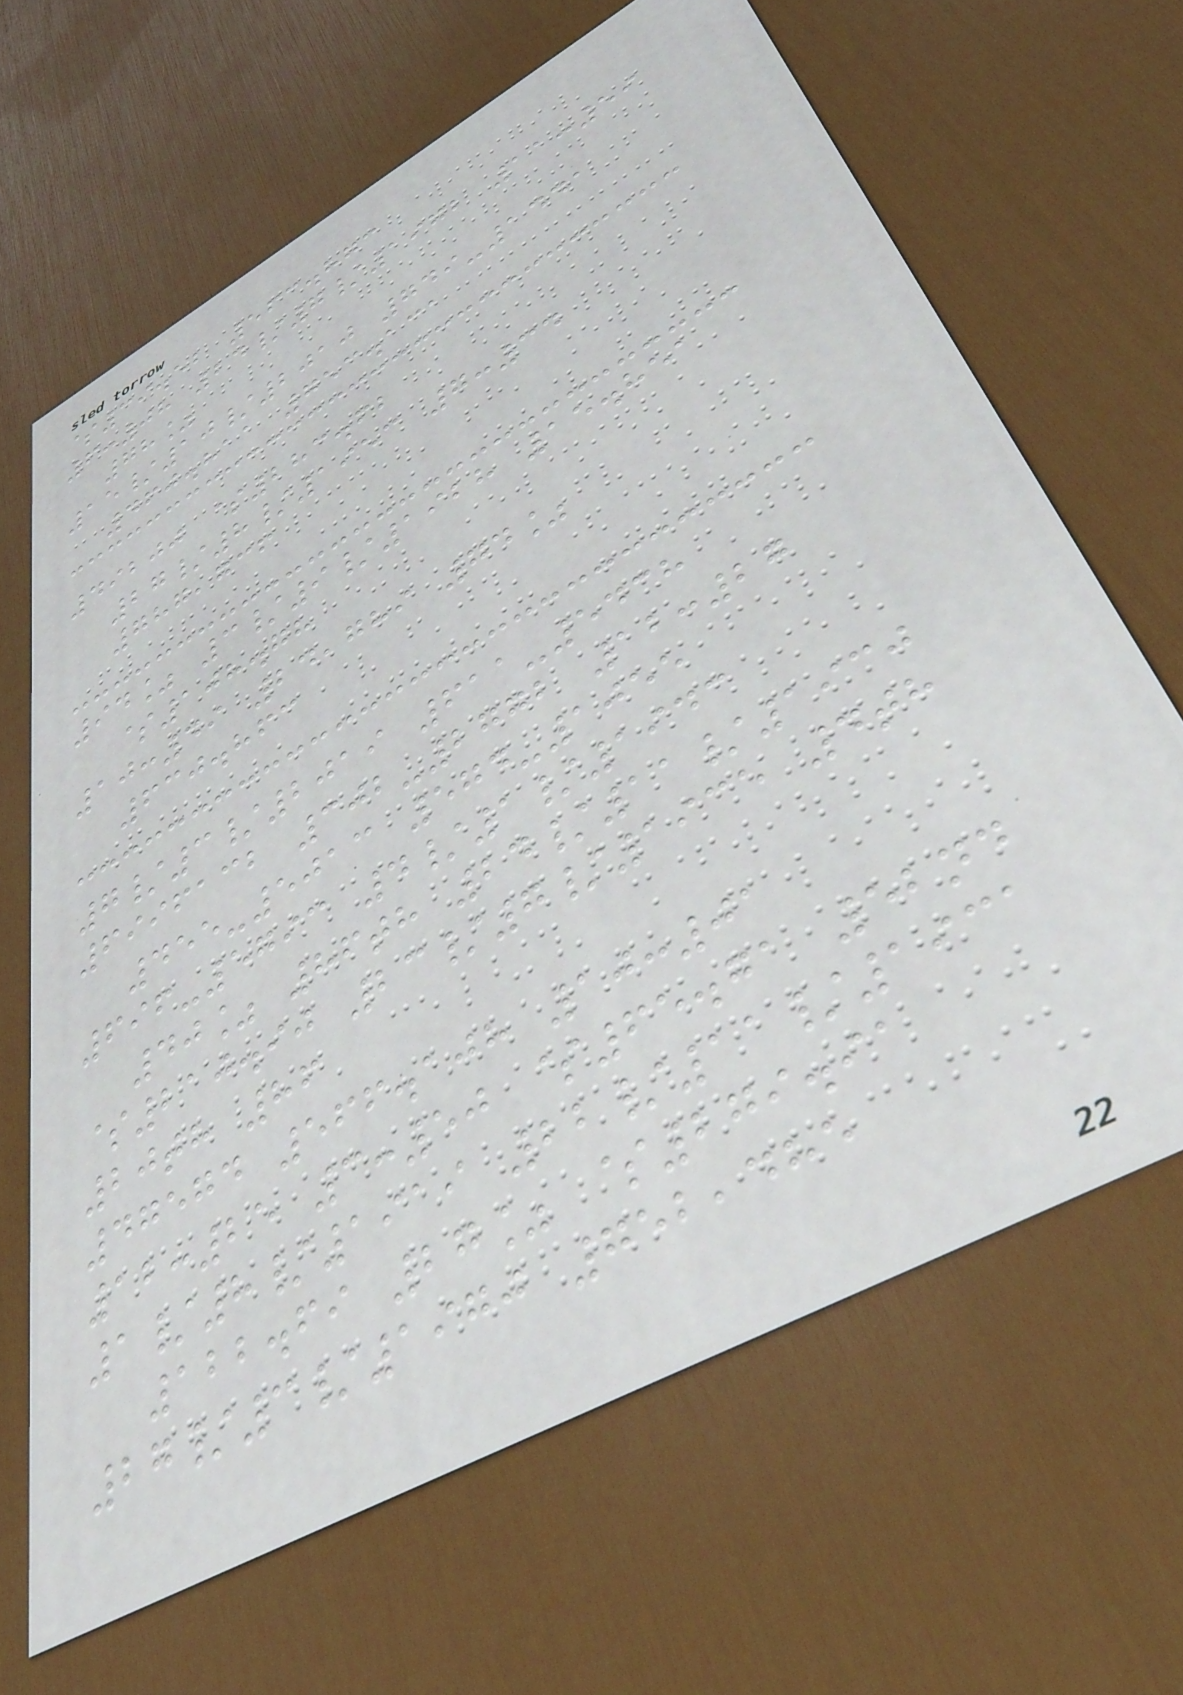$39.52 563.873
6:08 24/7/1972 11:59
78%
15/10/2010 749-1441
460.811 753.131
49200 $283.62
27/8/1953 7:34
787,736
94% 3/9/1928 15.851
$108.78
10:49 24,789 74%
630.863
7/3/2019 611-5438
6996132 302-2772 12:27
455-5013 574-1055
696-5793 4/1/1943
40% 86th 24/11/1930
$210.90 23/7/1935 4th
20th 86
47574 566.108 10:01
12:25 3:50 $65.71 52nd
1/8/1919 22/11/1931
122.69 27% $279.91
27/3/1970 752,485
